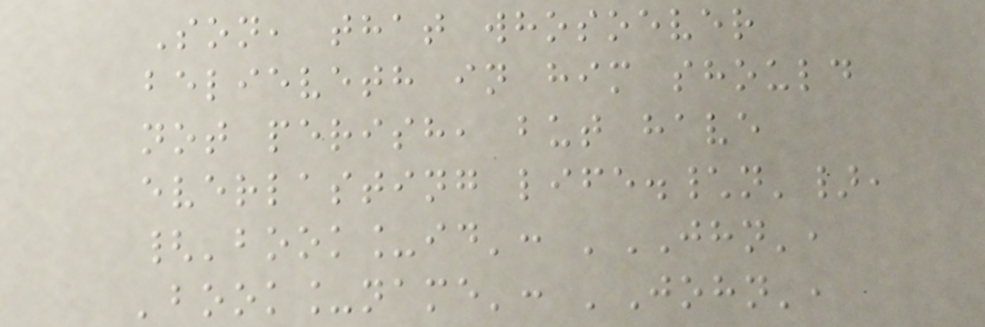Son, that whosoever
believeth in him should
not perish, but have
everlasting life.\n'},
{'book_id': 'JHN',
'book_name': 'John',
